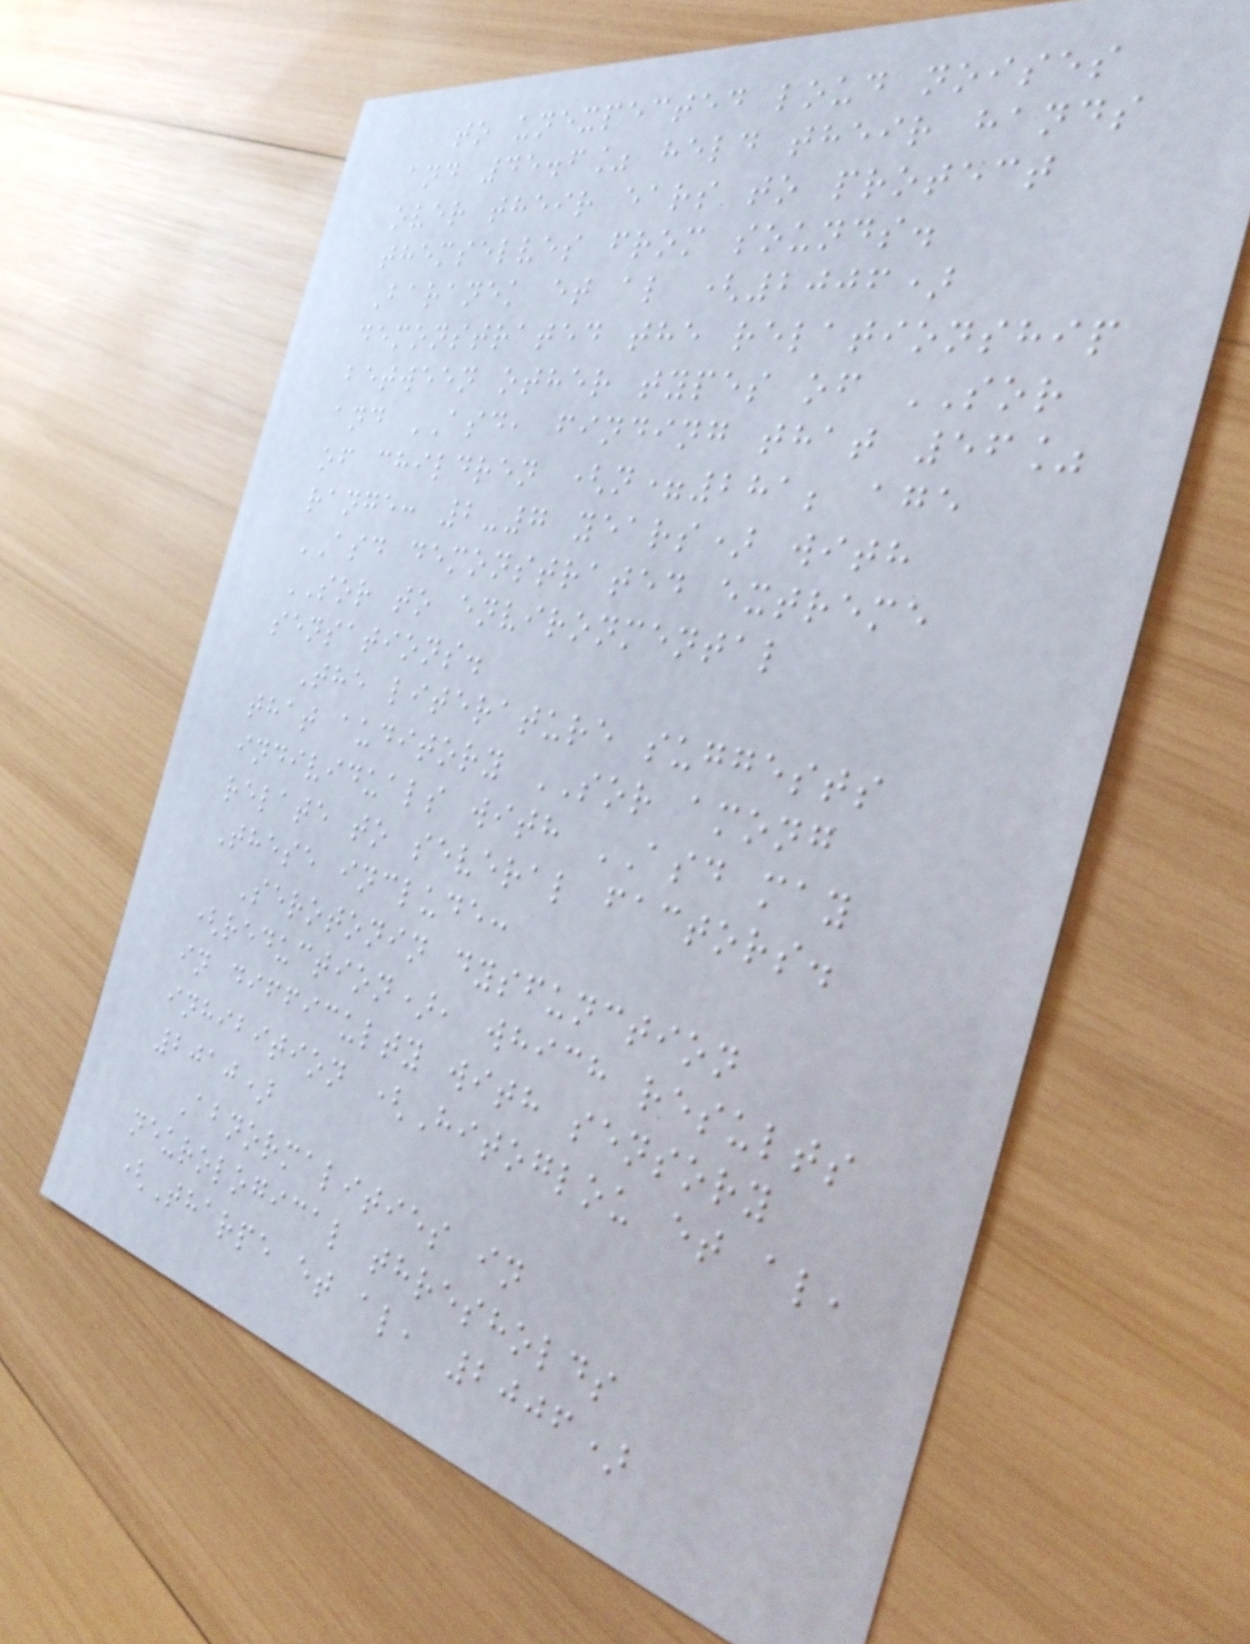to unexpected loud noises
and 45.6% held their hands
over their ears to protect
themselves from sounds.
Baranek et al (2006)
demonstrated the relationship
between other types of SOR
and ASD, finding that 56%
of children (n=281; age
range: 2-7 years) with
ASD demonstrated extreme
SOR to environmental
sensations.
The literature suggests
that auditory SOR among
individuals with ASD may
relate to several factors.
These include:
Serotonin dysfunction
(reduction), which results
in difficulty with sensory
inhibition (Hitoglou et al,
2010)
Abnormalities in
neurological thresholds
(Tharpe et al, 2006)
